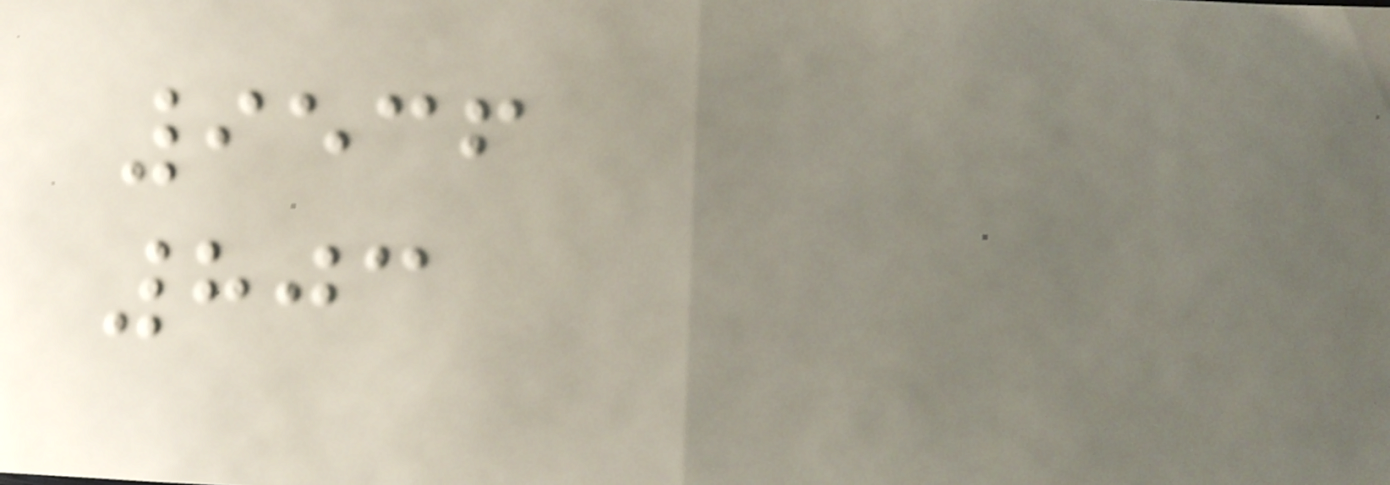9536
803
